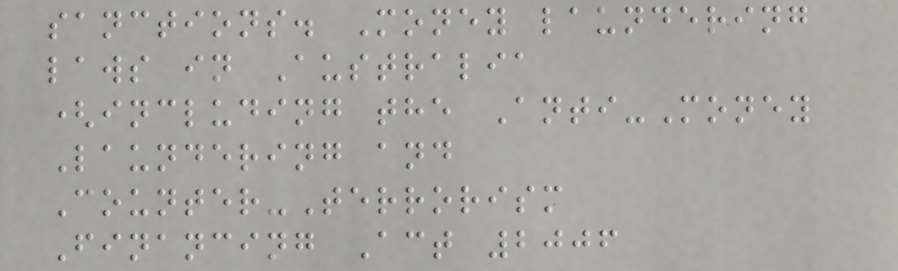sanctions. Money laundering
laws in Australia
(including the Anti-Money
Laundering and
Counter-Terrorism
Financing Act 2006
